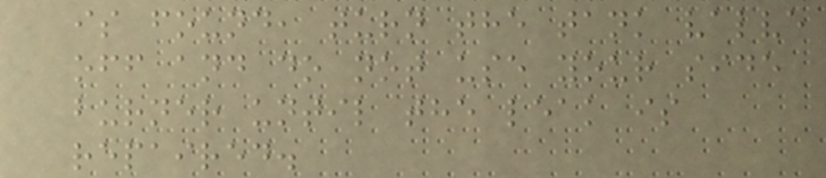is found, turn the tank valve
off and do not use your side
burner until the leak is
repaired.
